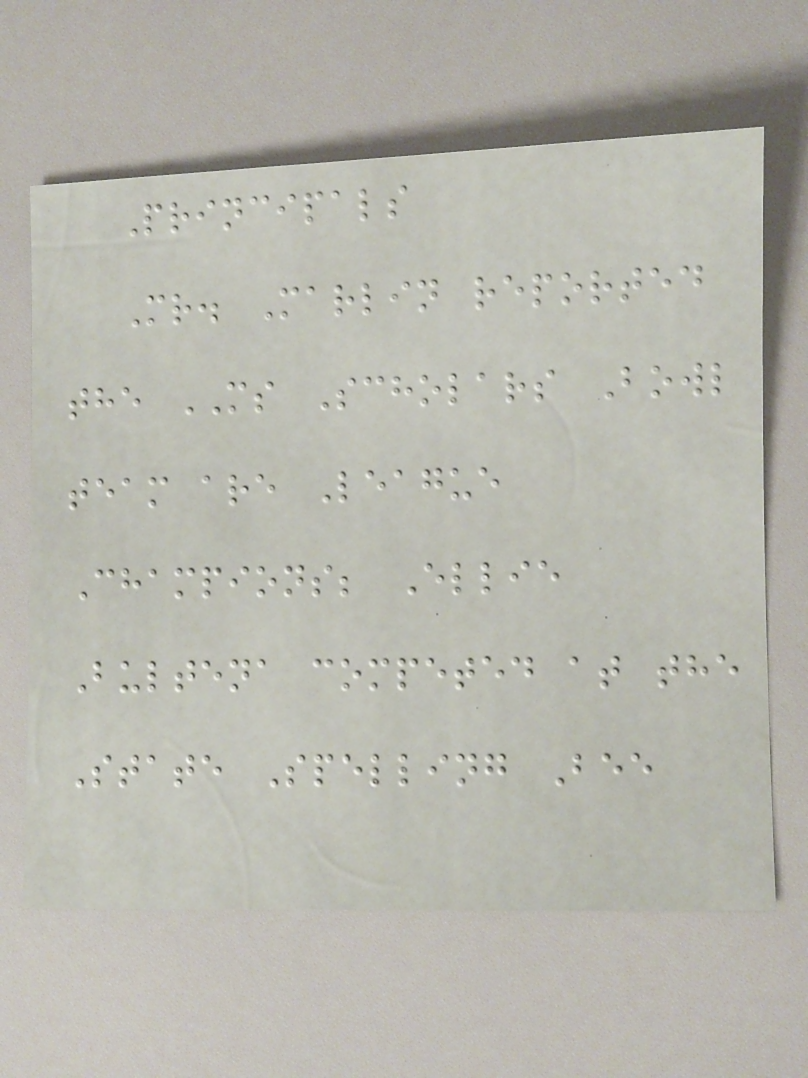Principals
Mr. Marlin reported
the MS Scholars Bowl
team are League
Champions; Ellie
Bultena competed at the
State Spelling Bee
